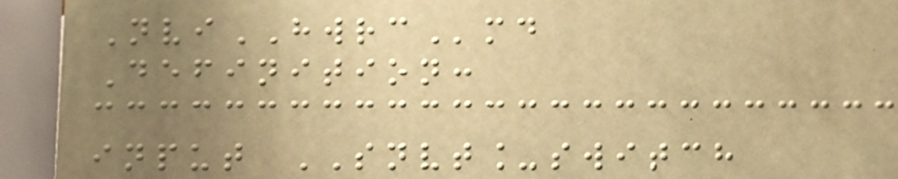NviHWRCmd
Definition:
input SNVT_switch
